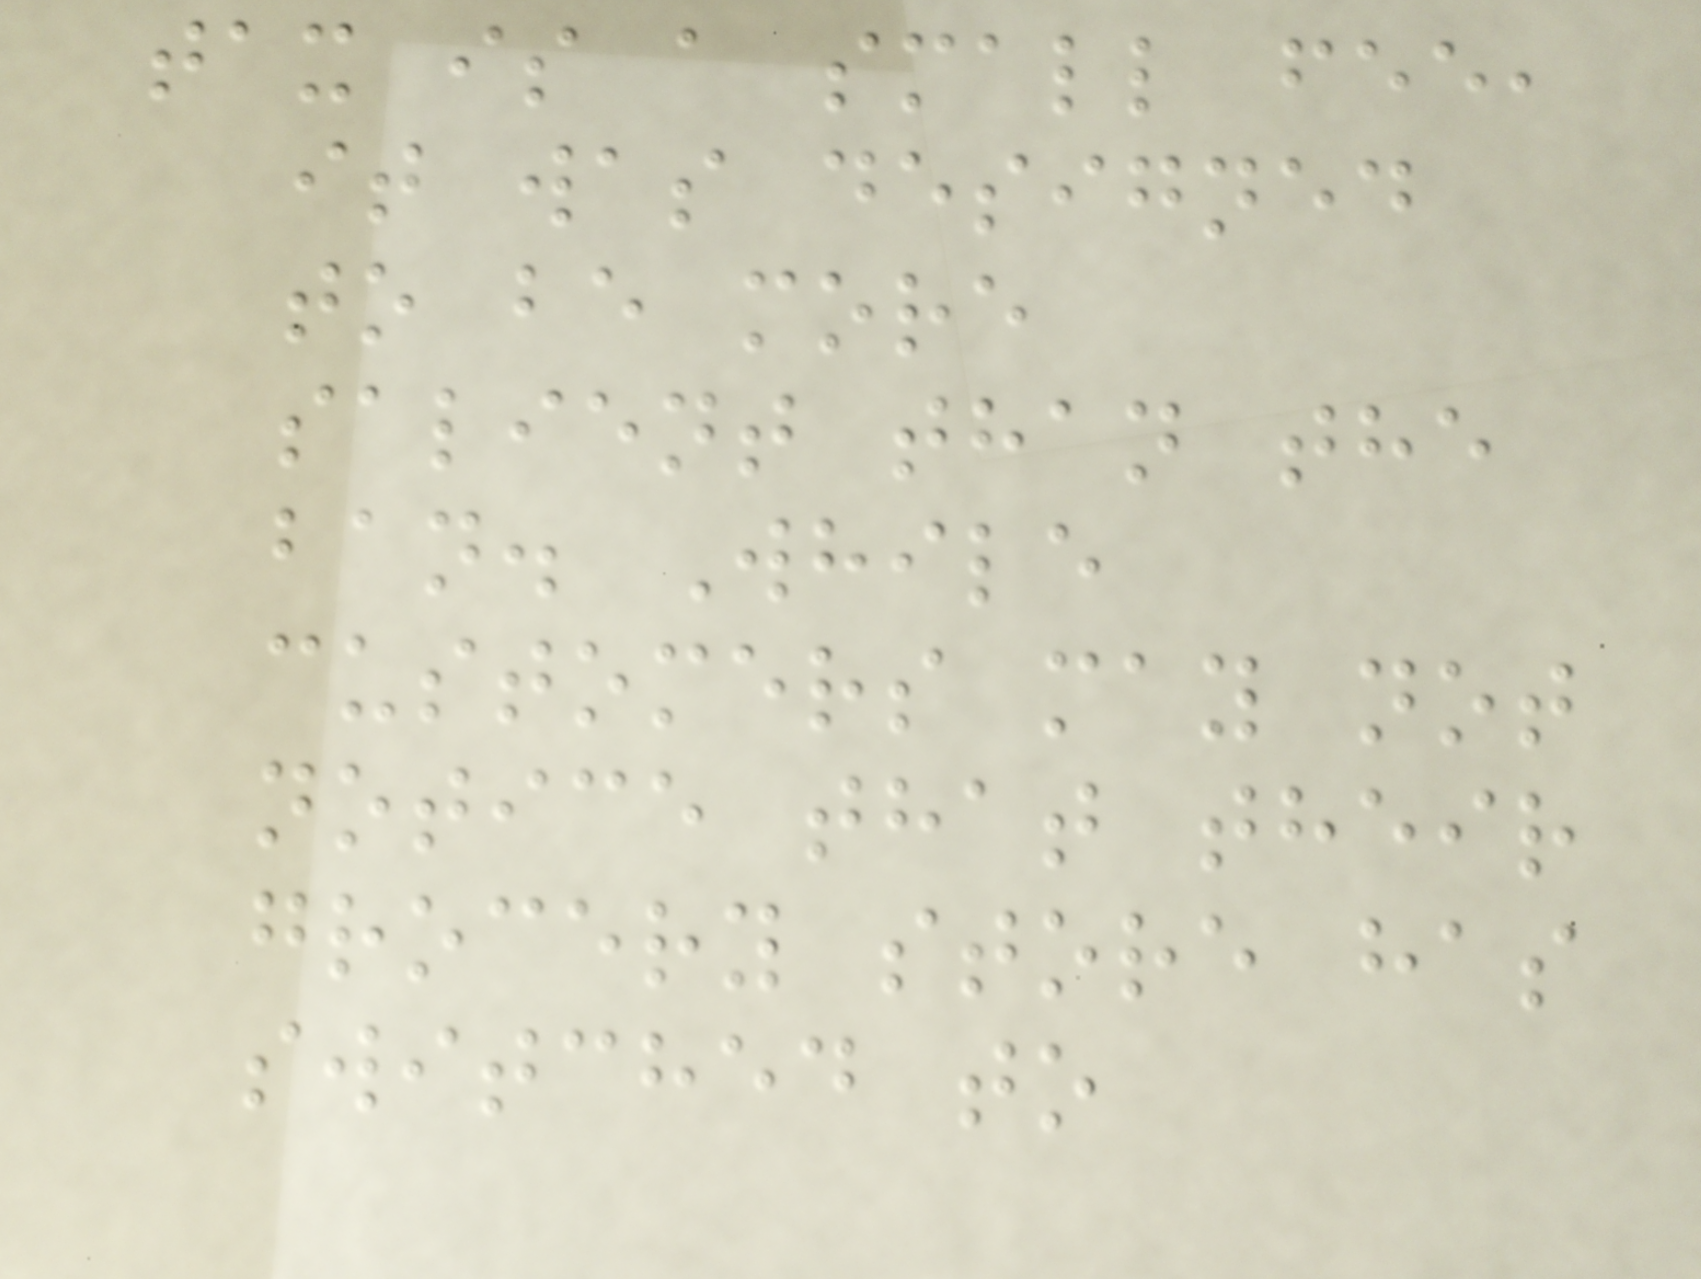tax is a small fee,
it was designed
to be more
salient than the
ban. While
customers may not
notice that their
grocery store has
switched to
